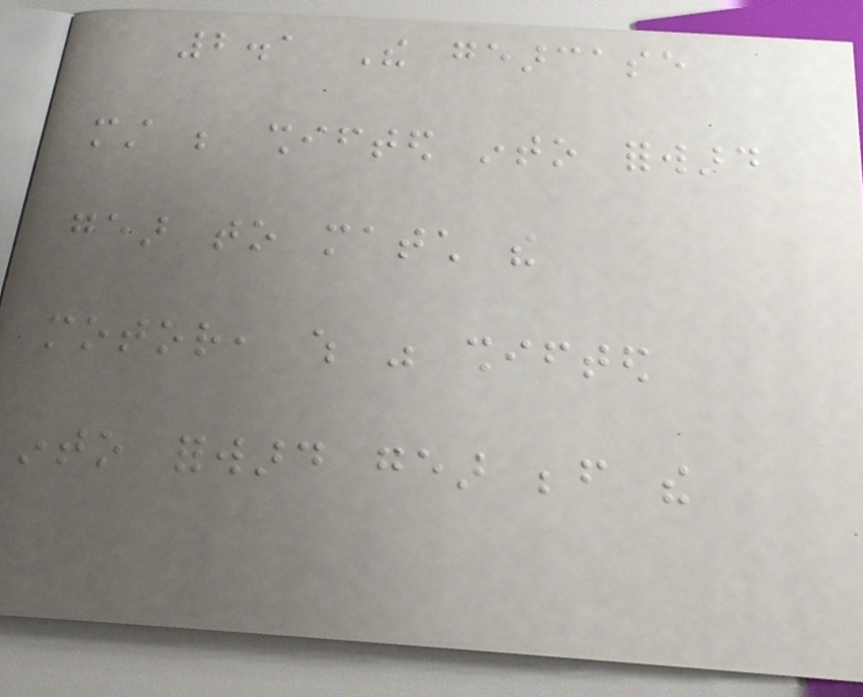2.1 The gearcase
must be shifted into forward
gear to match the
motor, which was shifted
into forward gear before the
